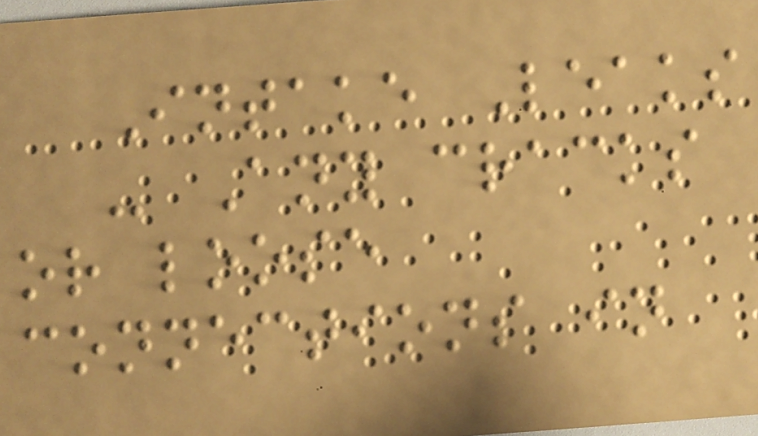Intake Leaks
- Any cracks
or loose
connections in
